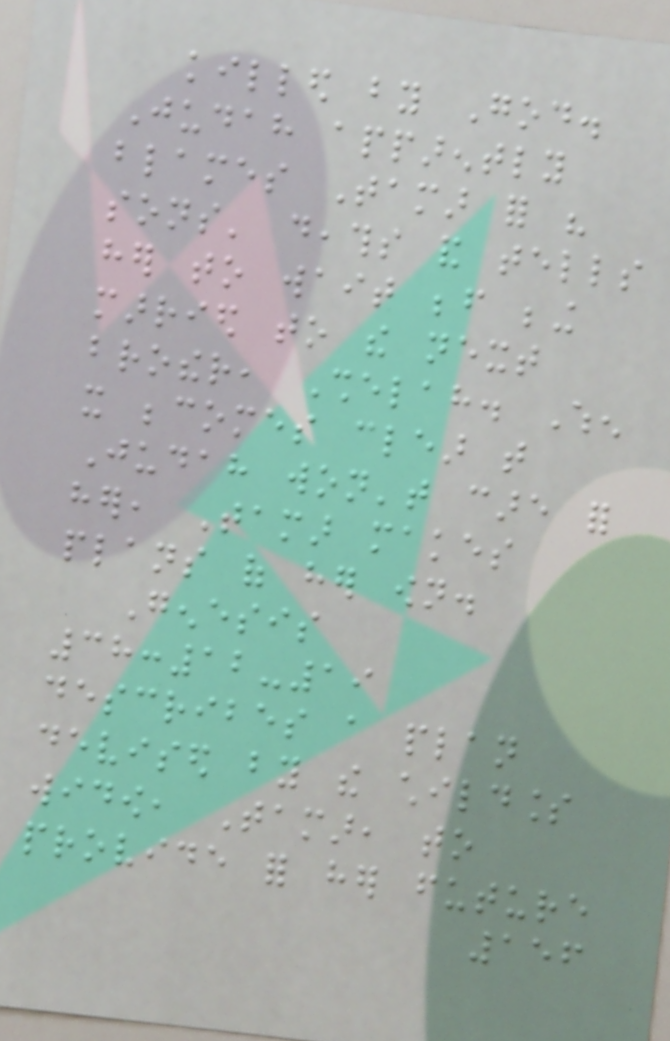killed by God.
Judah apparently
blames Tamar for his
sons' deaths and tells
her to wait before being
married to the next
brother, Shelah. When
it becomes clear that
Judah won't care for
her, Tamar makes
plans of her own.
Genesis
38:12-19
describes a plan
devised by the childless
widow, Tamar, to
provide for her future
156
